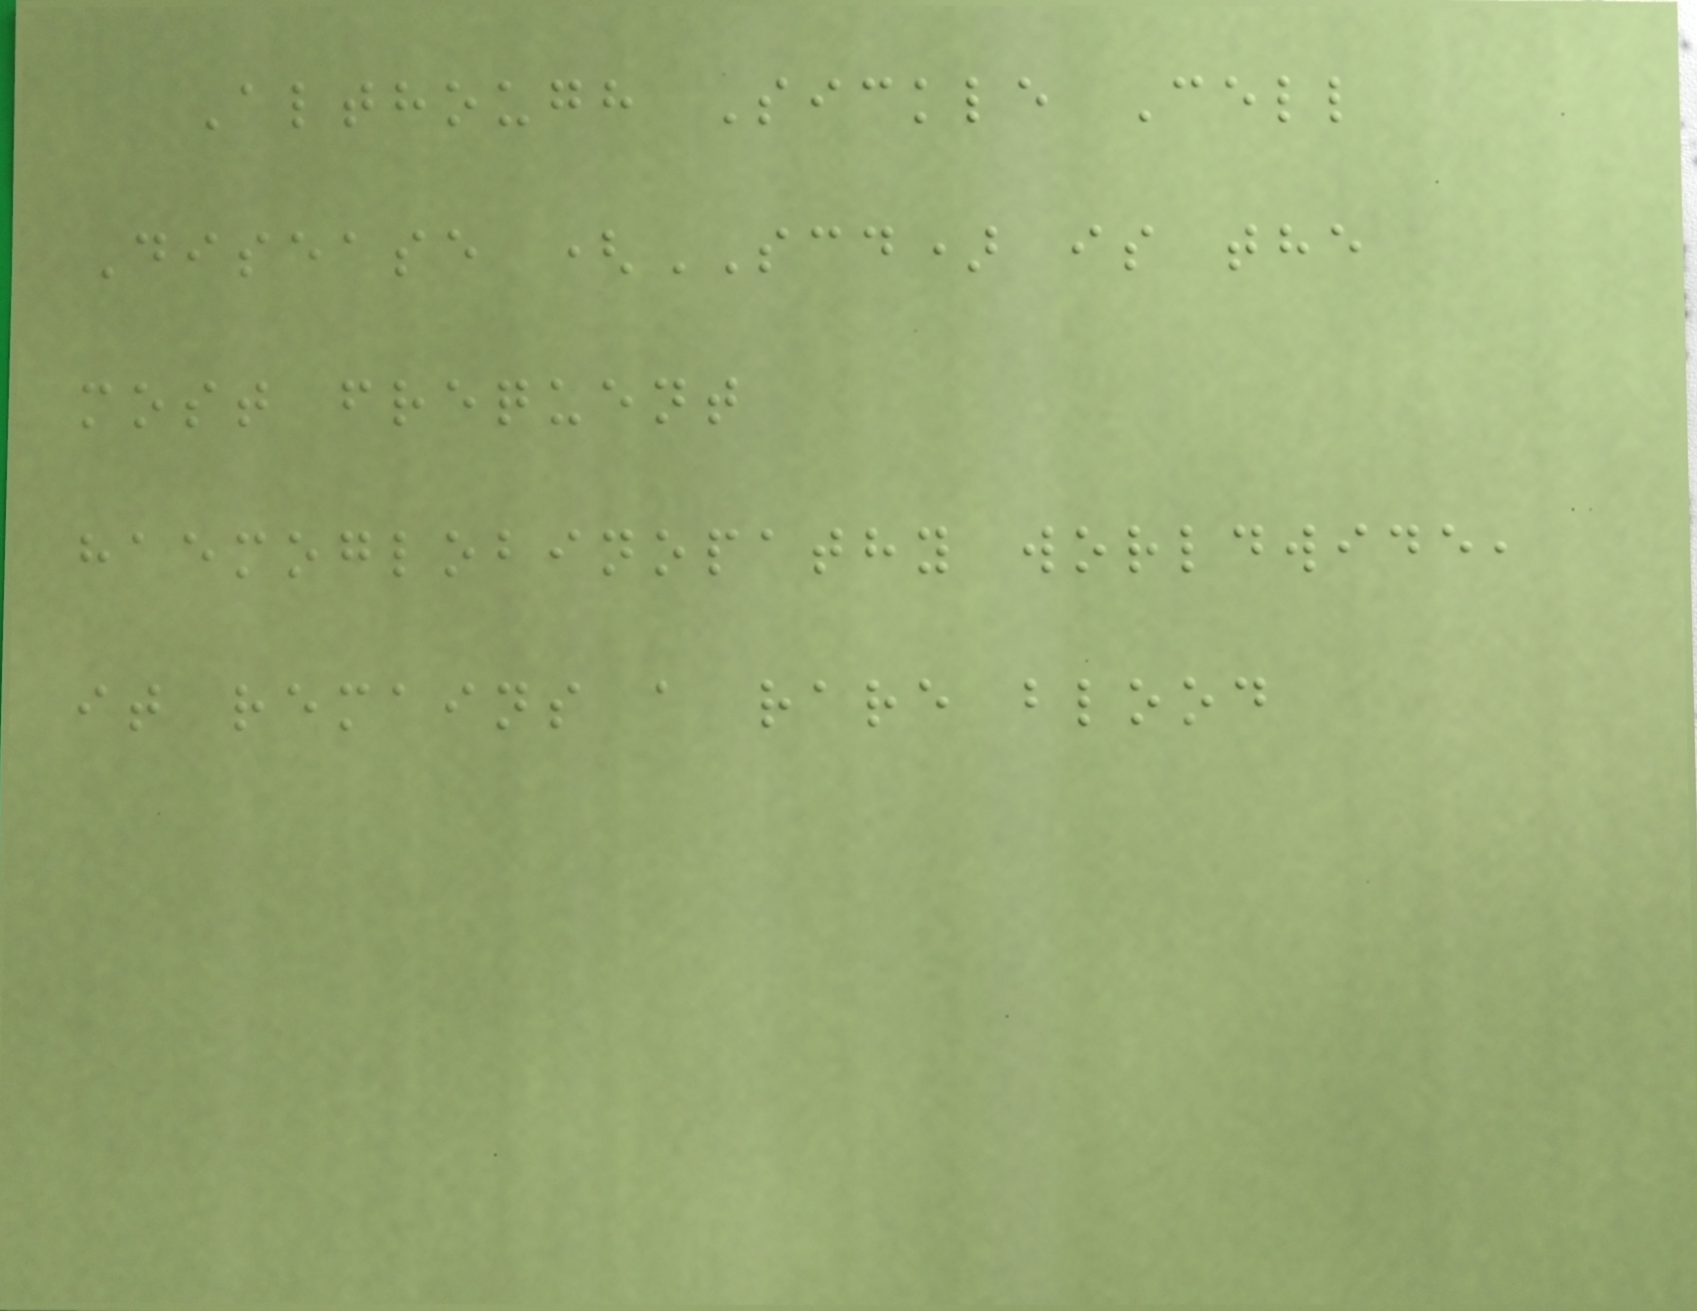Although Sickle Cell
Disease (SCD) is the
most frequent
haemoglobinopathy worldwide,
it remains a rare blood
